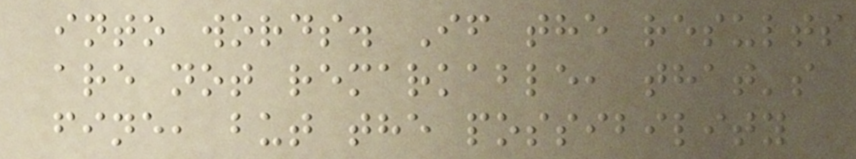into words. If the results
are not remarkable, that's
fine, but the possibility
